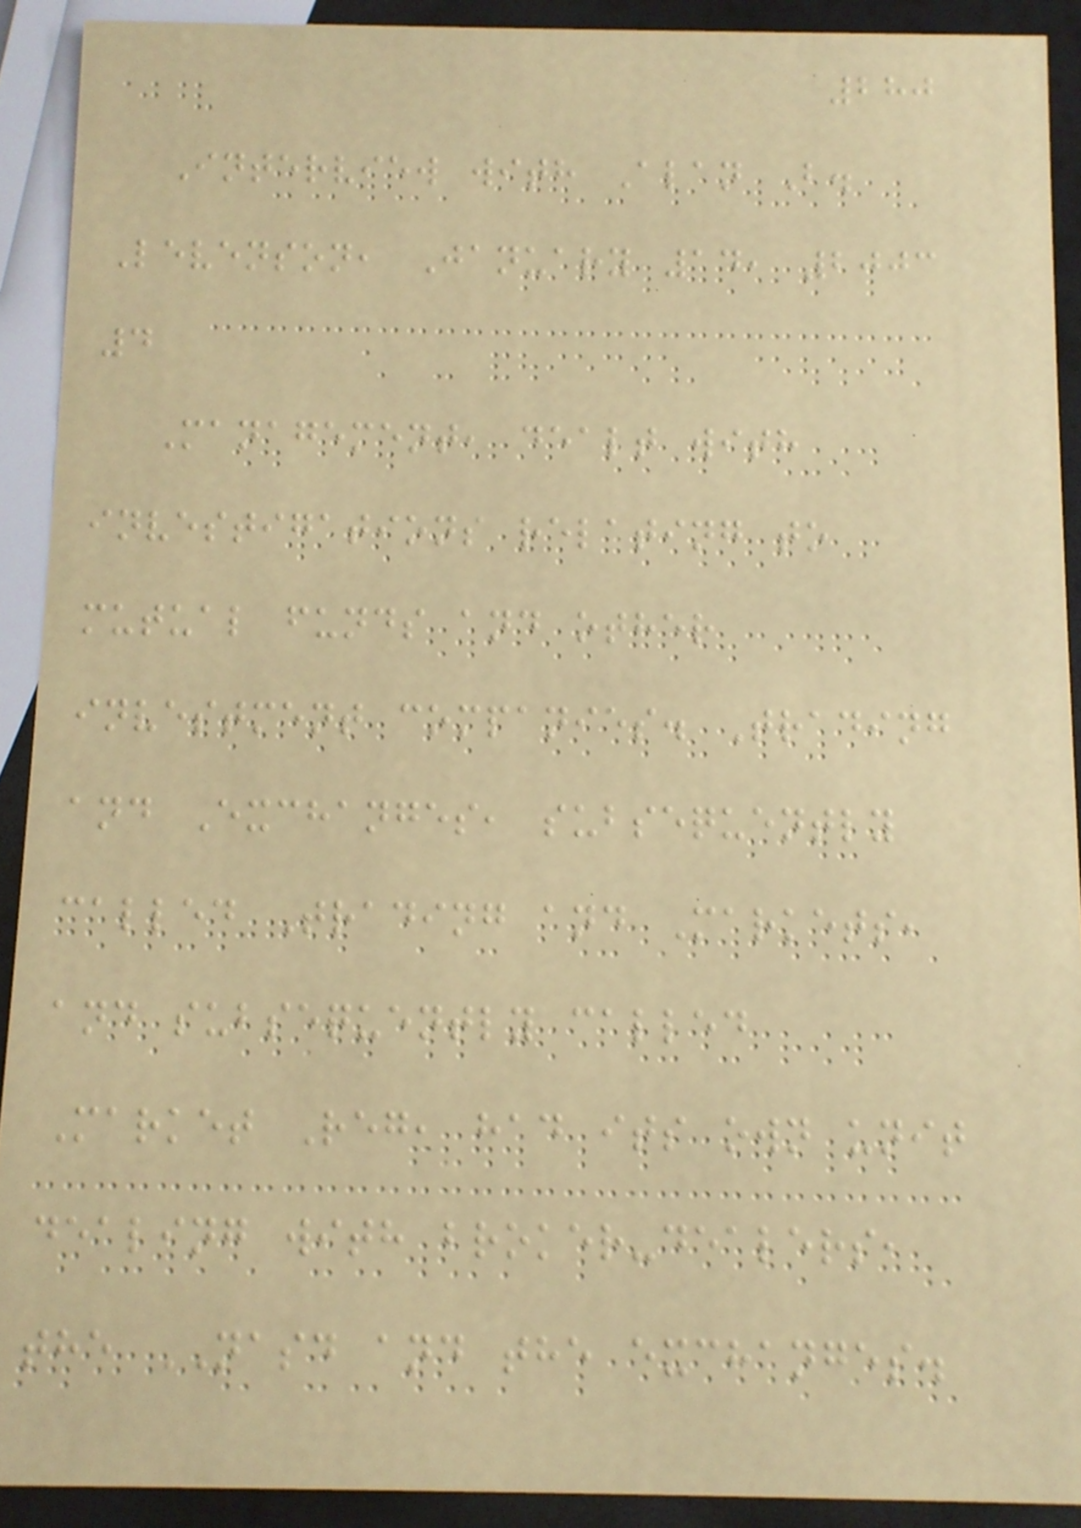280
Interview with Alan B.
Levenson, January 14, 2003
4
Management, dealt with
investigations relating to
mutual funds and other
investment companies. Trading
and Exchanges, subsequently
called Trading and Markets,
and subsequently called
Market Reg, had its own unit
dealing with broker-dealers,
the NASD and the exchanges.
